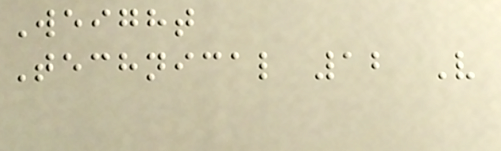Weight
Technical 12 V
